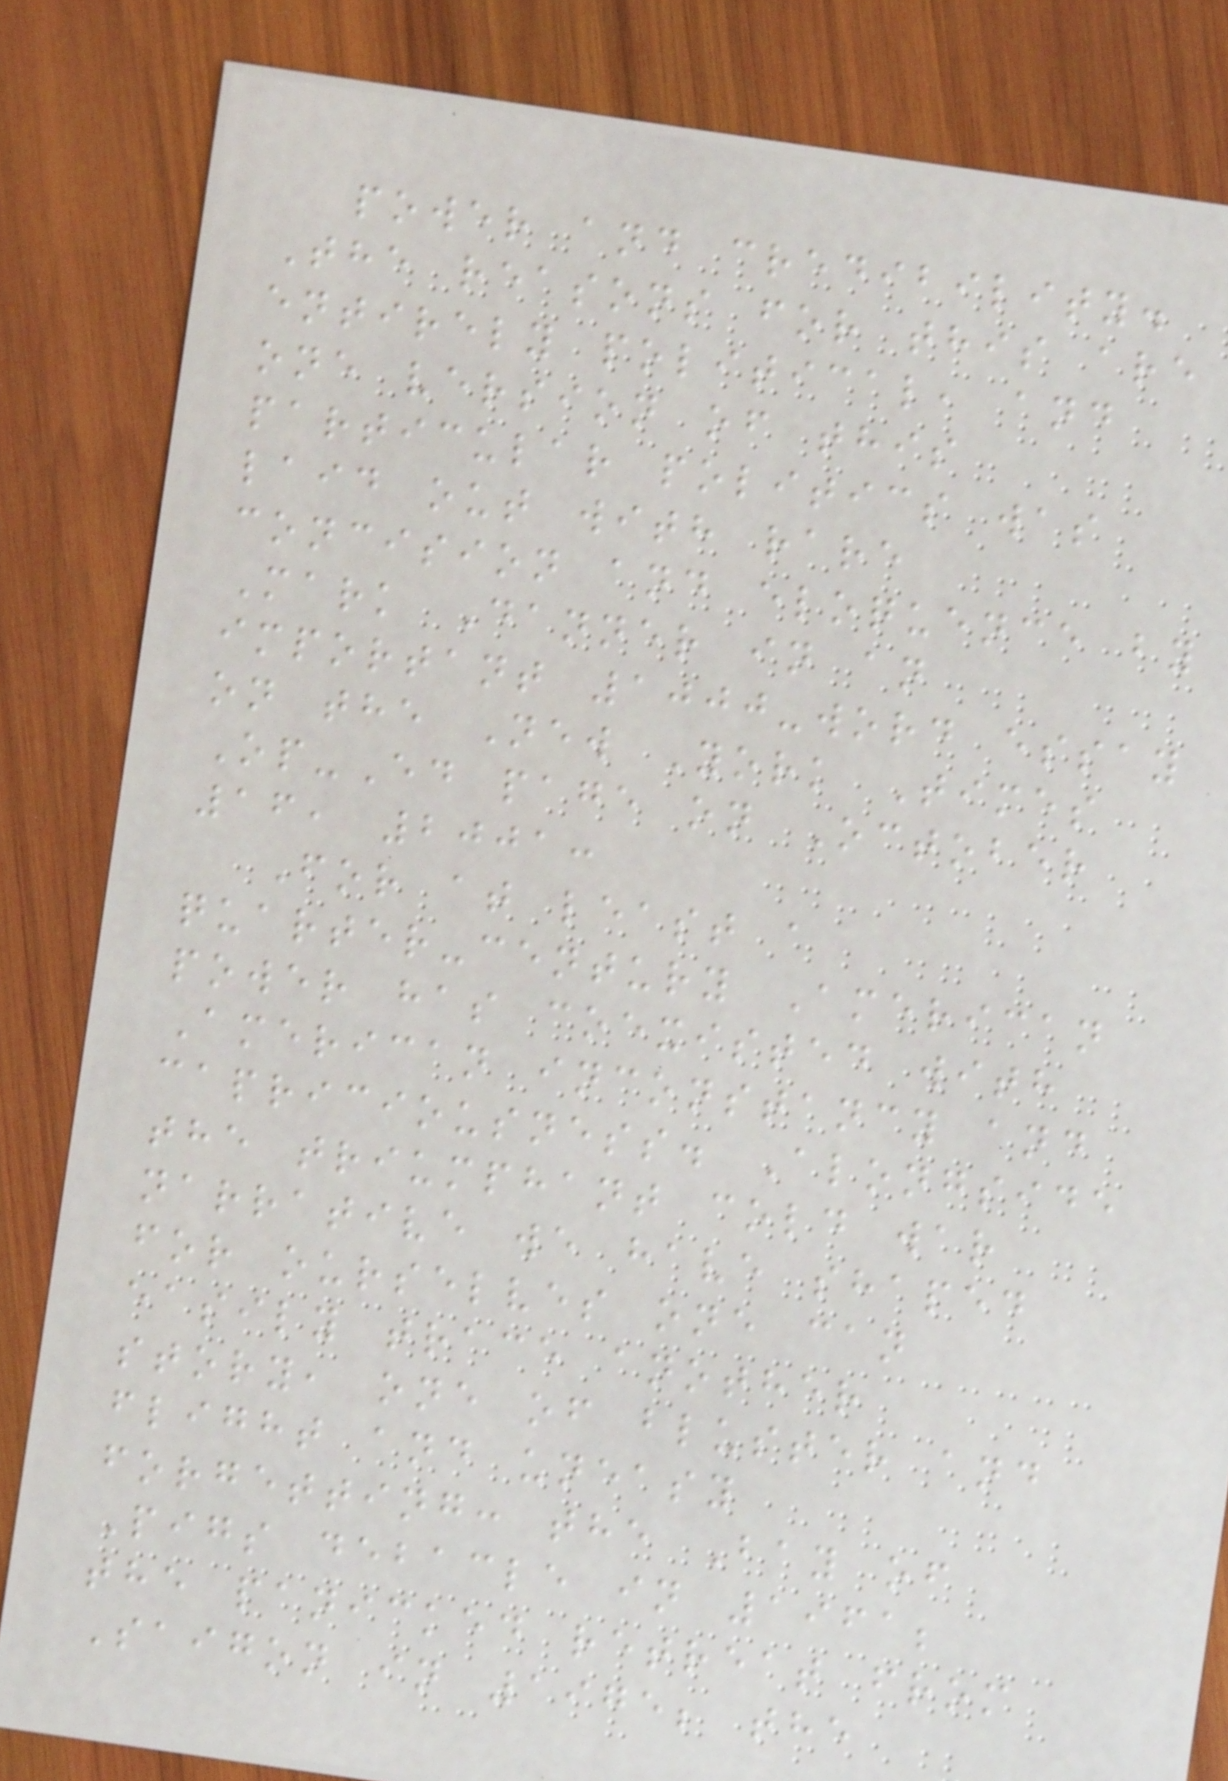power and credibility.
The reasons for this are
entirely political, and
one version of this
particular politics was
laid out with rare
concision and eloquence by
Mark Danner in an
important 1000-word essay
on the New York Times
Op-Ed page on October
16, 2001:
For at least a
quarter-century American
power has coexisted with
American inconstancy and
capriciousness. Alongside
the triumphant cold war
narrative we have shaped
for ourselves one can
easily trace another
story, one of bluster and
flight and uneasy
forgetting: the Bay of
Pigs debacle in 1961;
the panicked retreat from
Saigon in 1975; the
